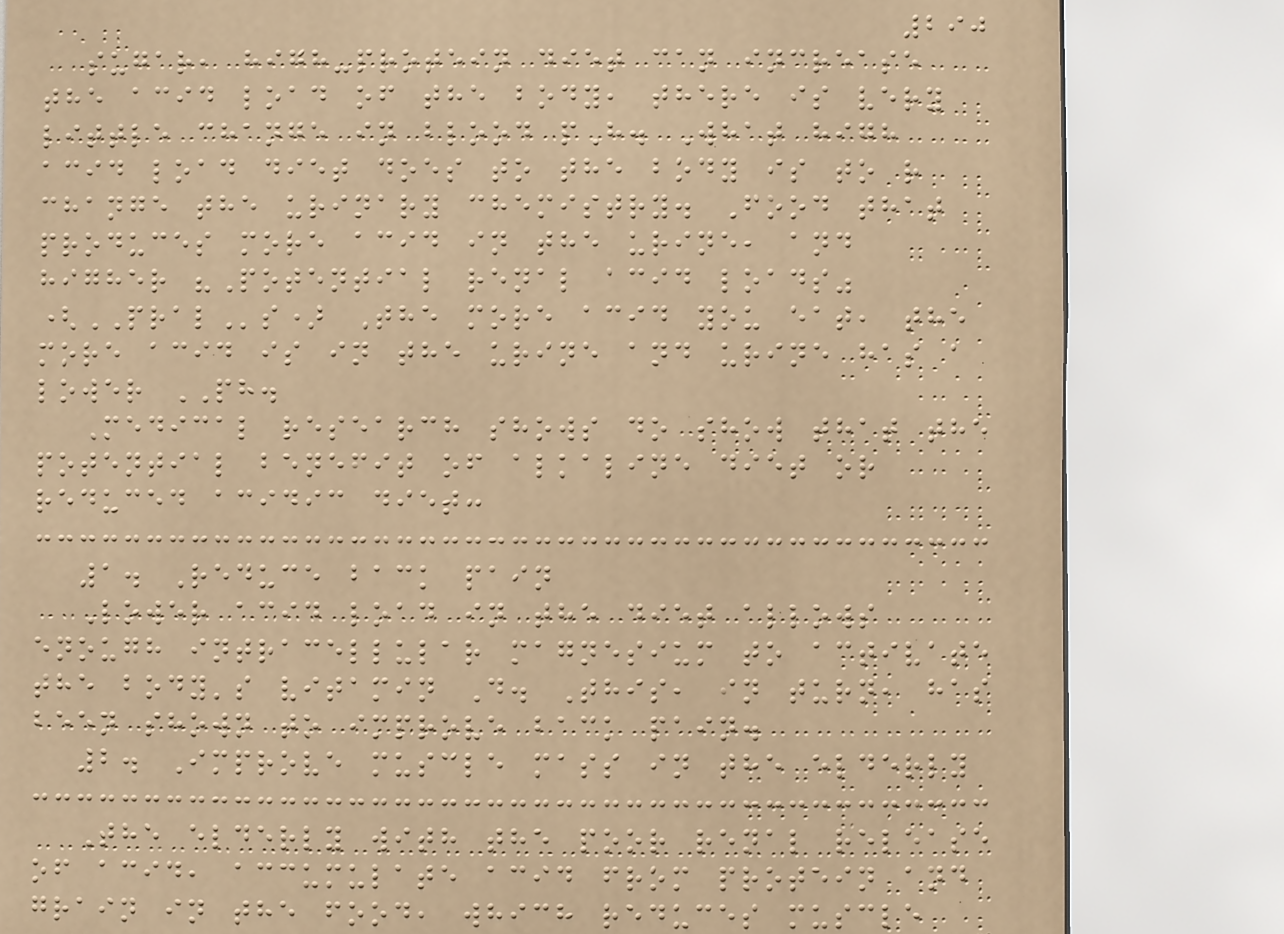290
sugar, high-protein diet can increase
the acid load of the body, there is very
little change in blood pH. What high
acid load diet does to the body is to r
change the urinary chemistry. Food that
produces more acid in the urine, and
higher "Potential renal acid loads"
(PRALs) The more acid you eat, the
more acid is in the urine and urine has a
lower PH.
Medical research shows do show that the
potential benefit of alkaline diet or
reduced acidic diet:
1. Reduce back pain
Lower acid load in the diet allows
enough intracellular magnesium to activate
the body's vitamin D. This, in turn, has
been shown to improve back pain.
2. Improve muscle mass in the elderly
The elderly with the poor renal release
of acid, accumulate acid from protein and
grain in the food, which reduces muscle
